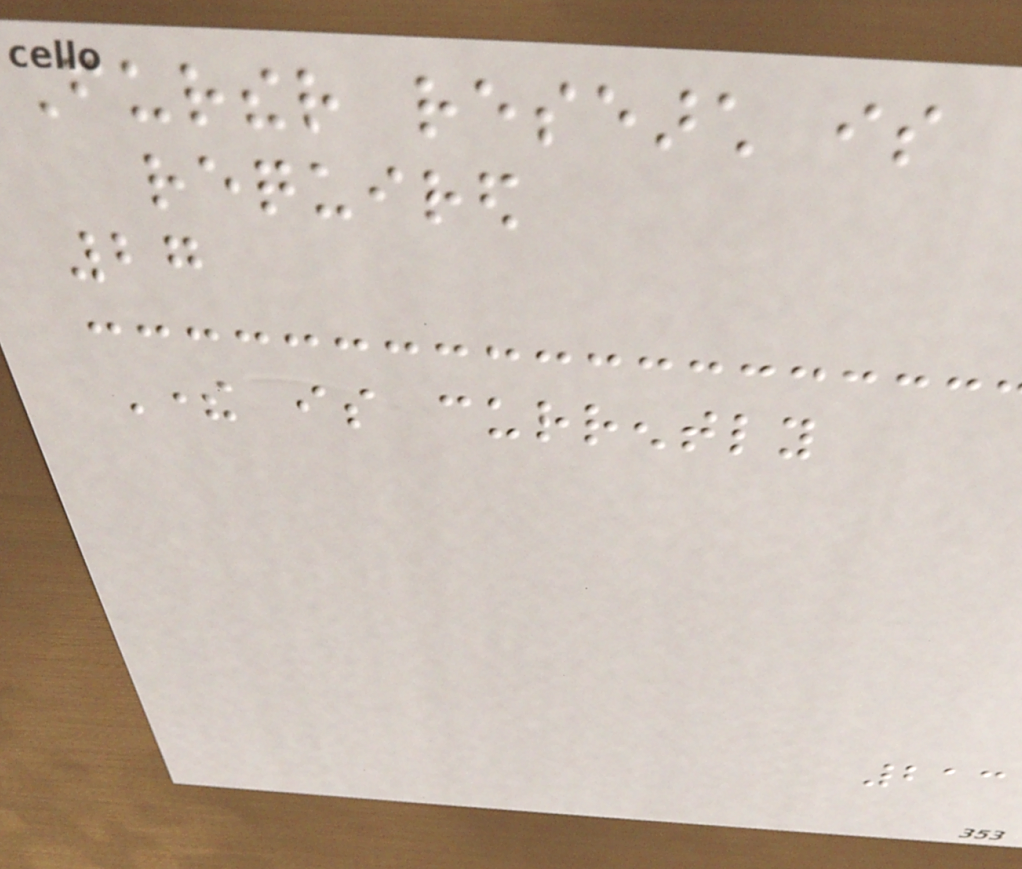Further research is
required
27
There is currently
213
